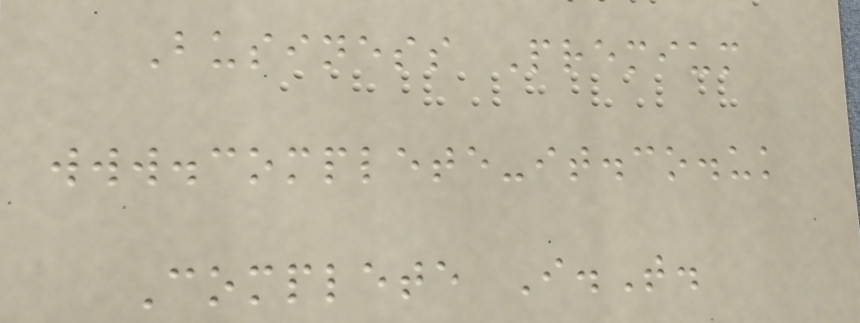Business Premium
www.complete-it.co.uk
Complete I.T.
